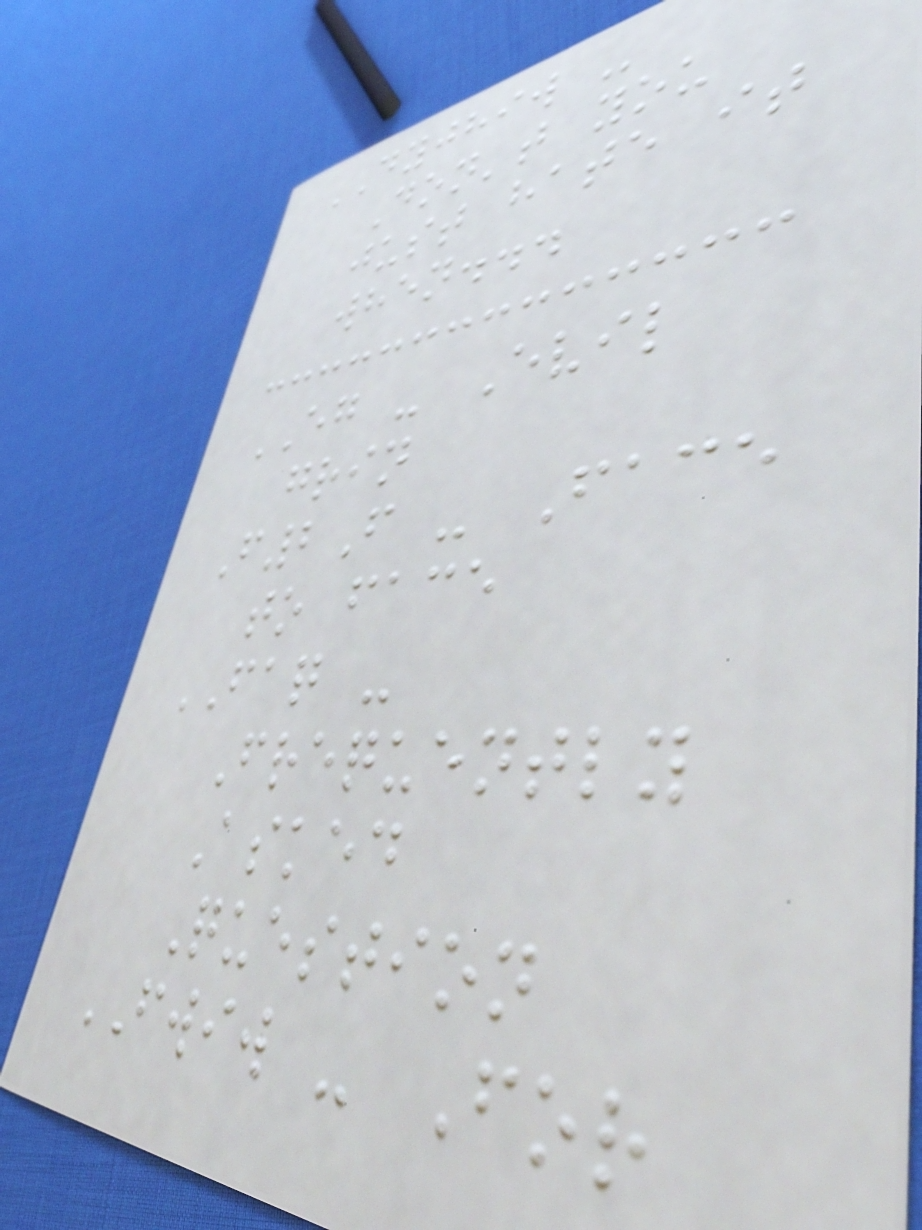DYJHIW -
Don't you
just hate it
when...
EG - Evil
grin
F2F - Face
to face
FAQ -
Frequently
Asked
Question
FWIW - For
